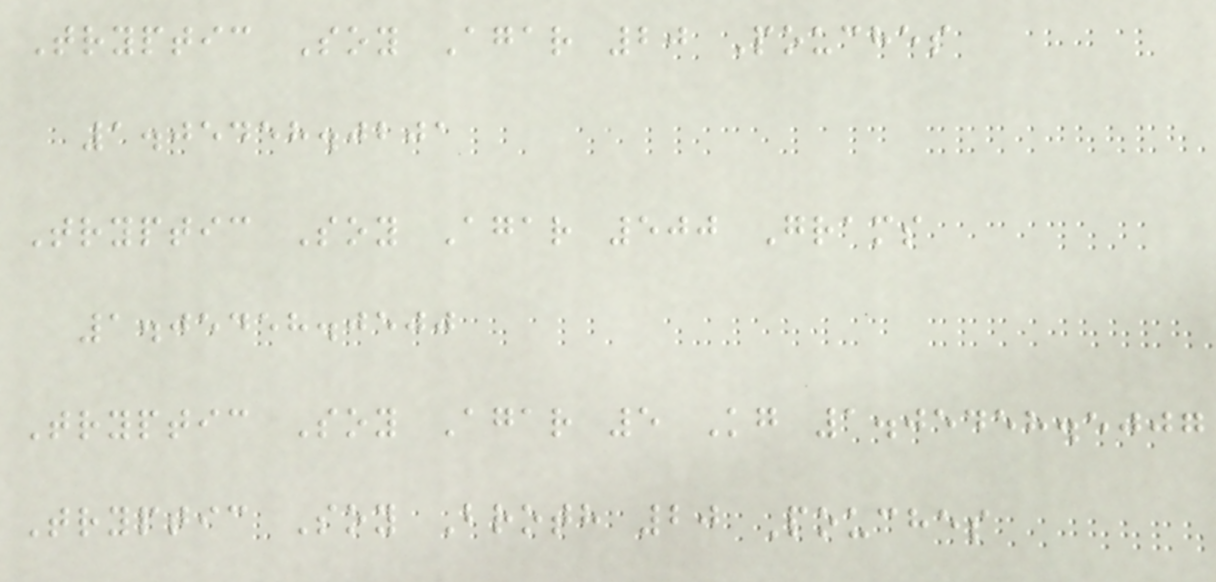Tryptic Soy Agar 20 Pouches
1.05458.0201
Tryptic Soy Agar 500 Grams
1.05458.0500
Tryptic Soy Agar 5 Kg 1.05458.5007
Tryptic Soy Broth 20 Pouches
